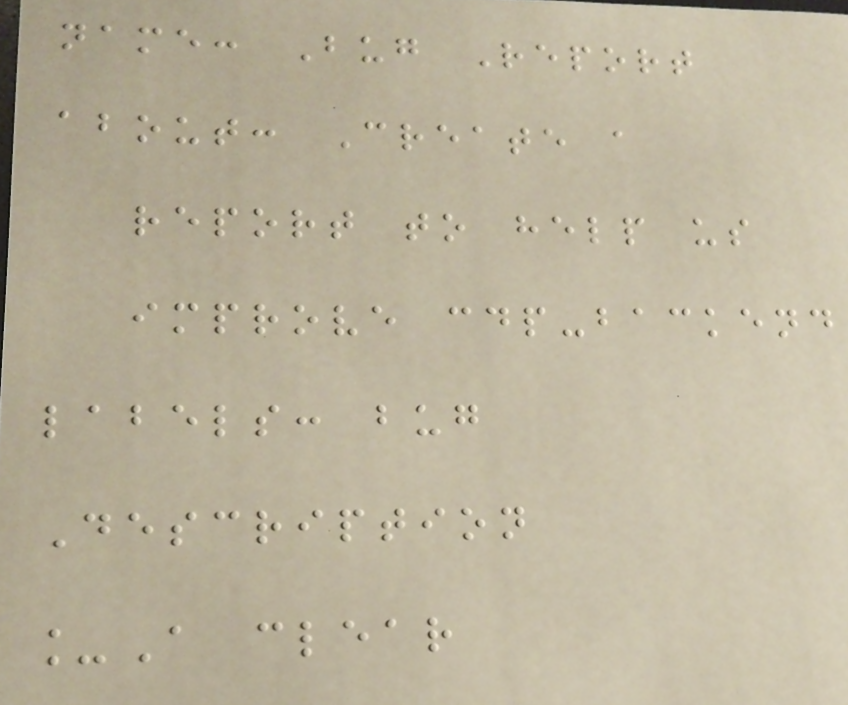name: Bug Report
about: Create a
report to help us
improve cdp-backend
labels: bug
Description
_A clear
